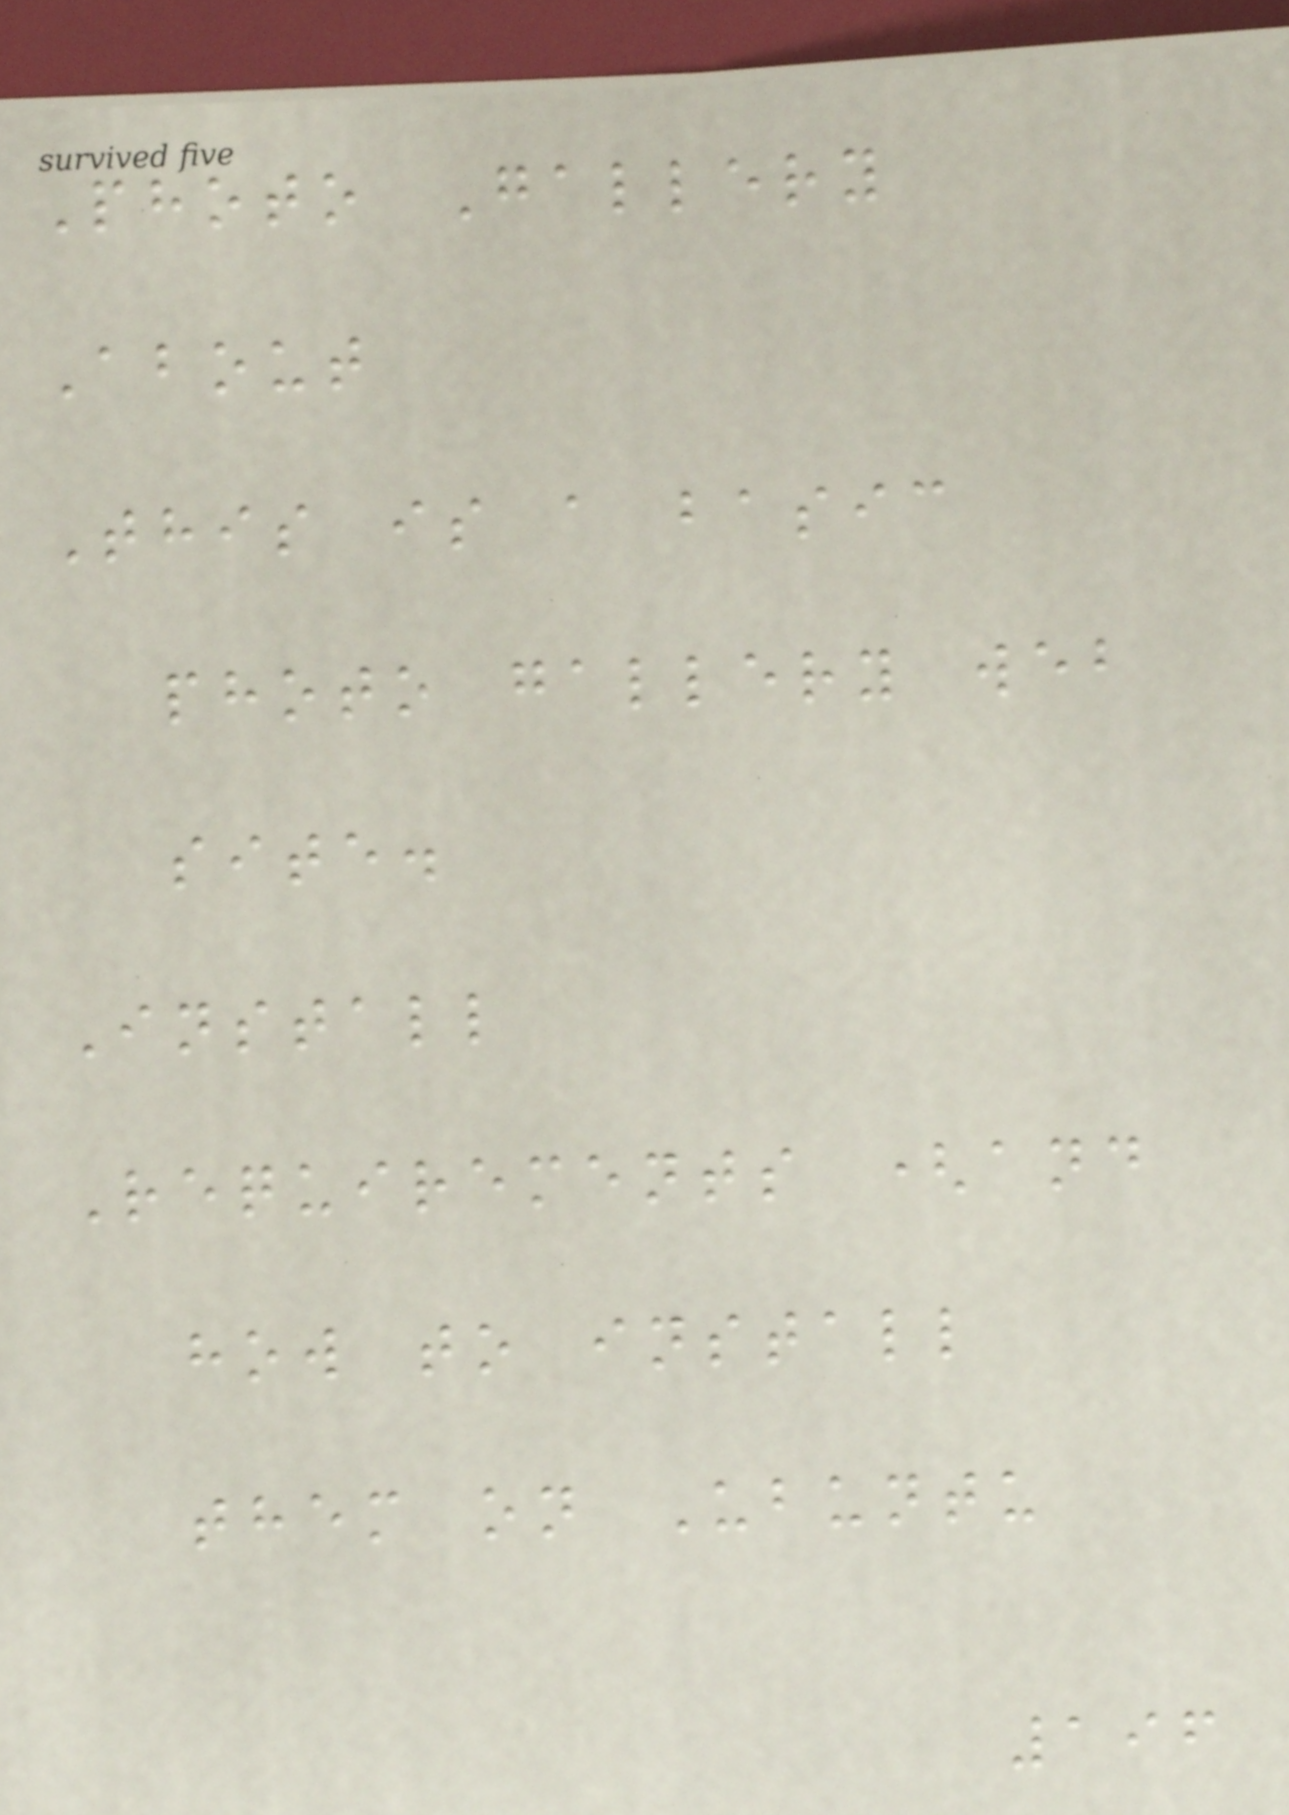Photo Gallery
About
This is a basic
photo gallery web
site.
Install
Requirements (and
how to install
them on Ubuntu
196
